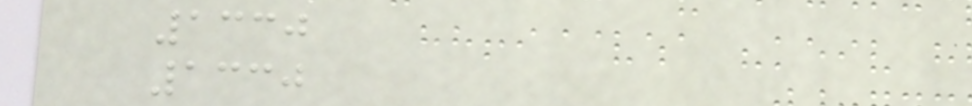1330
1330
